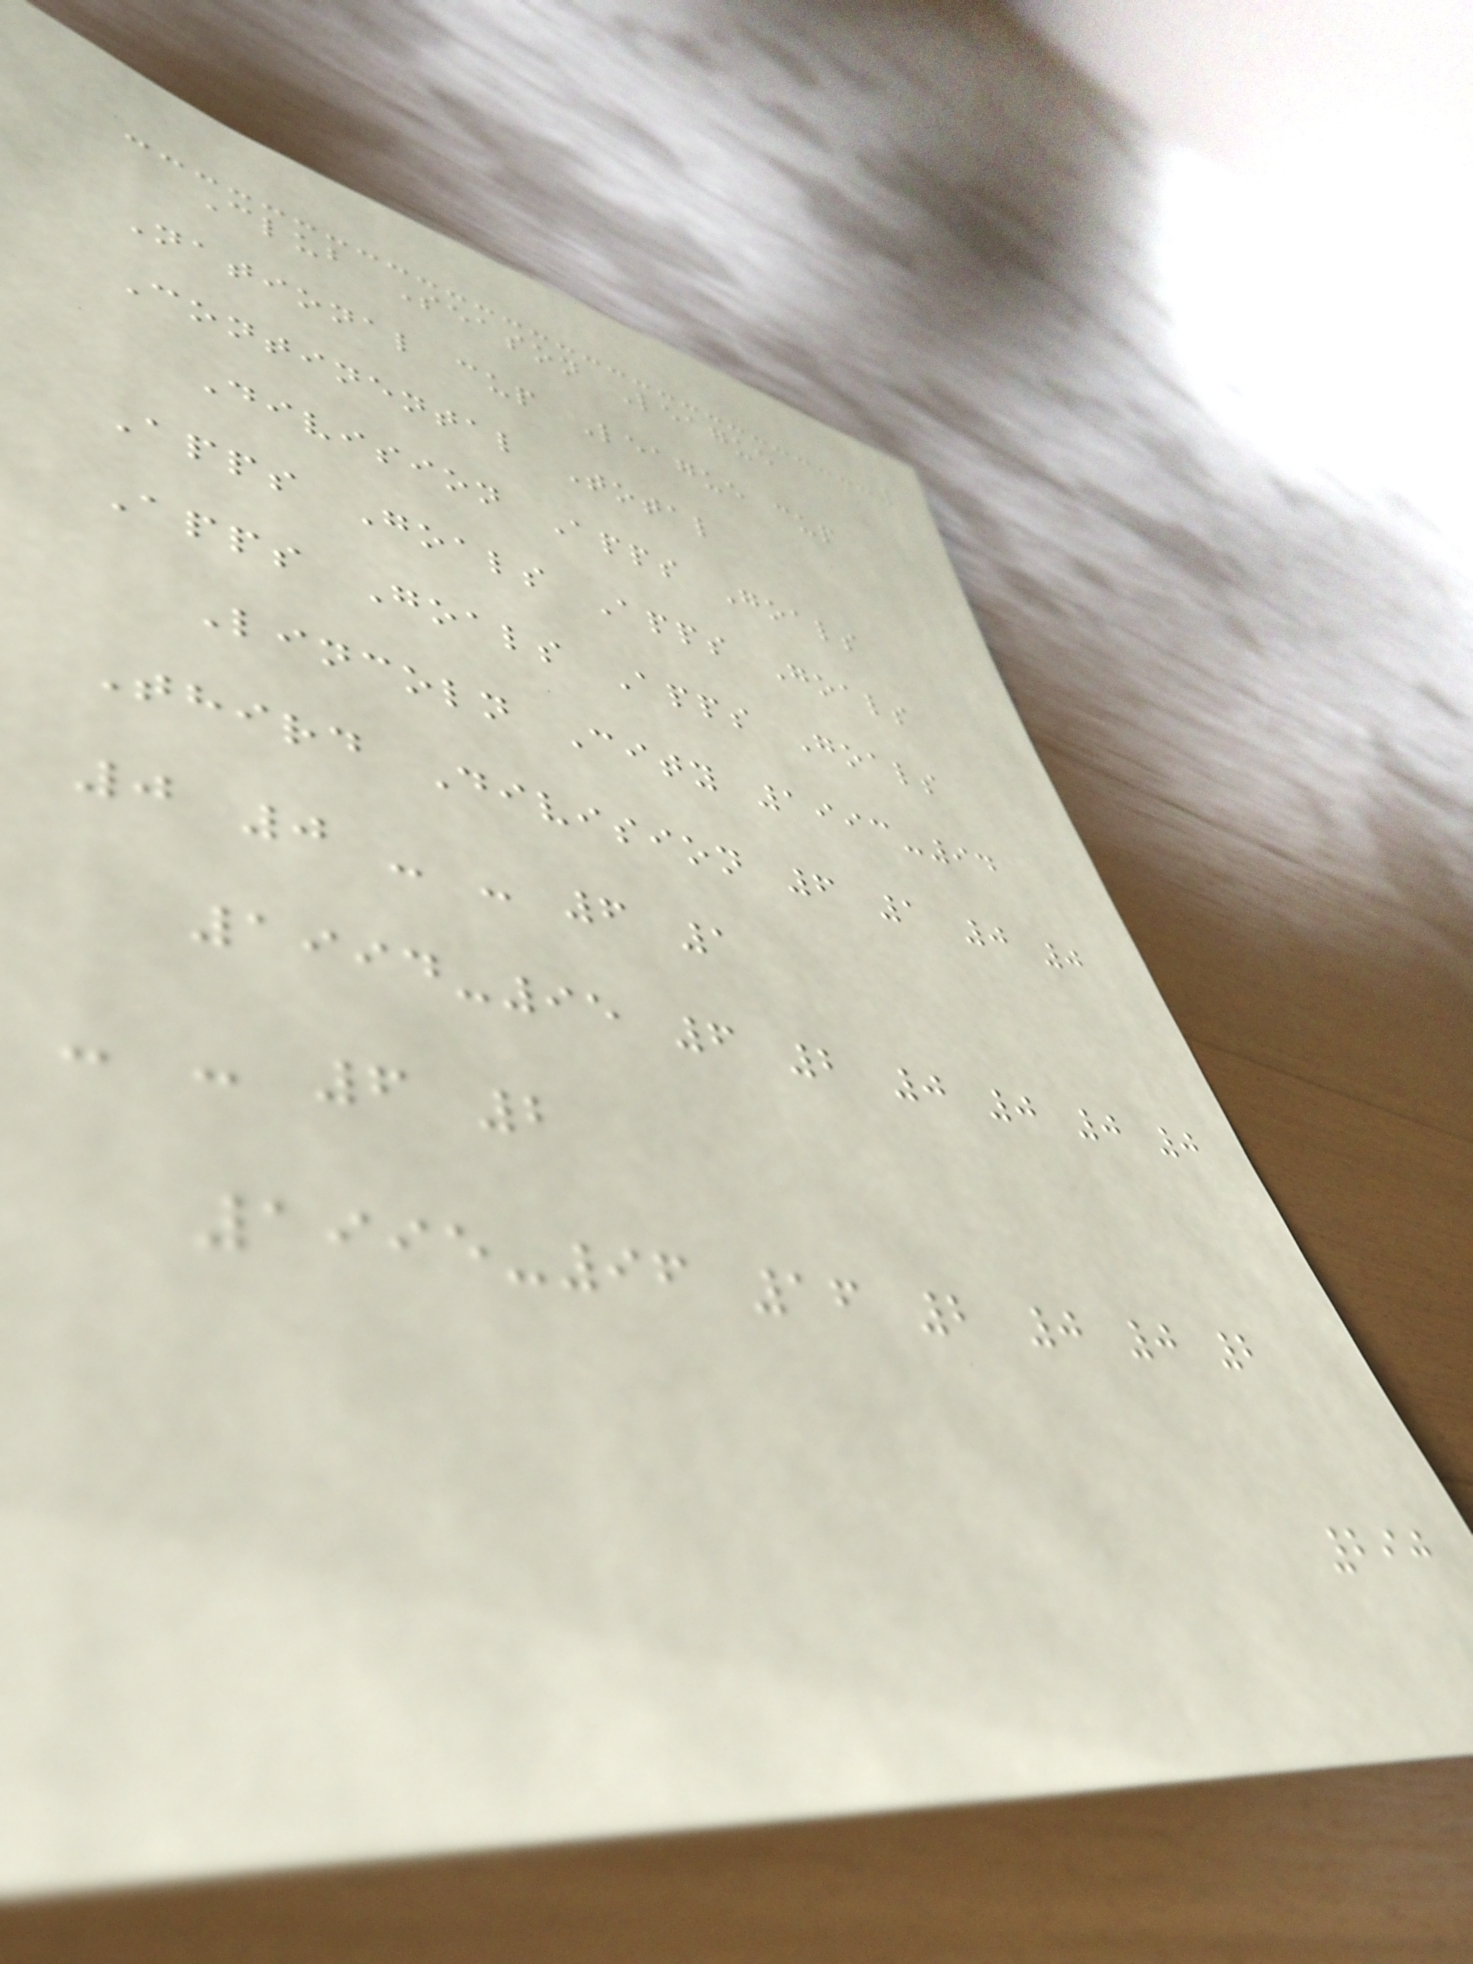Club Season League
National cup League cup
Continental Total
Division Apps Goals
Apps Goals Apps Goals
Apps Goals Apps Goals
Lincoln City 1993-94
Third Division 6 1 0 0
0 0 - - 6 1
1994-95 6 2 0 0 0 0
- - 6 2
1995-96 16 2 0 0 2
290
